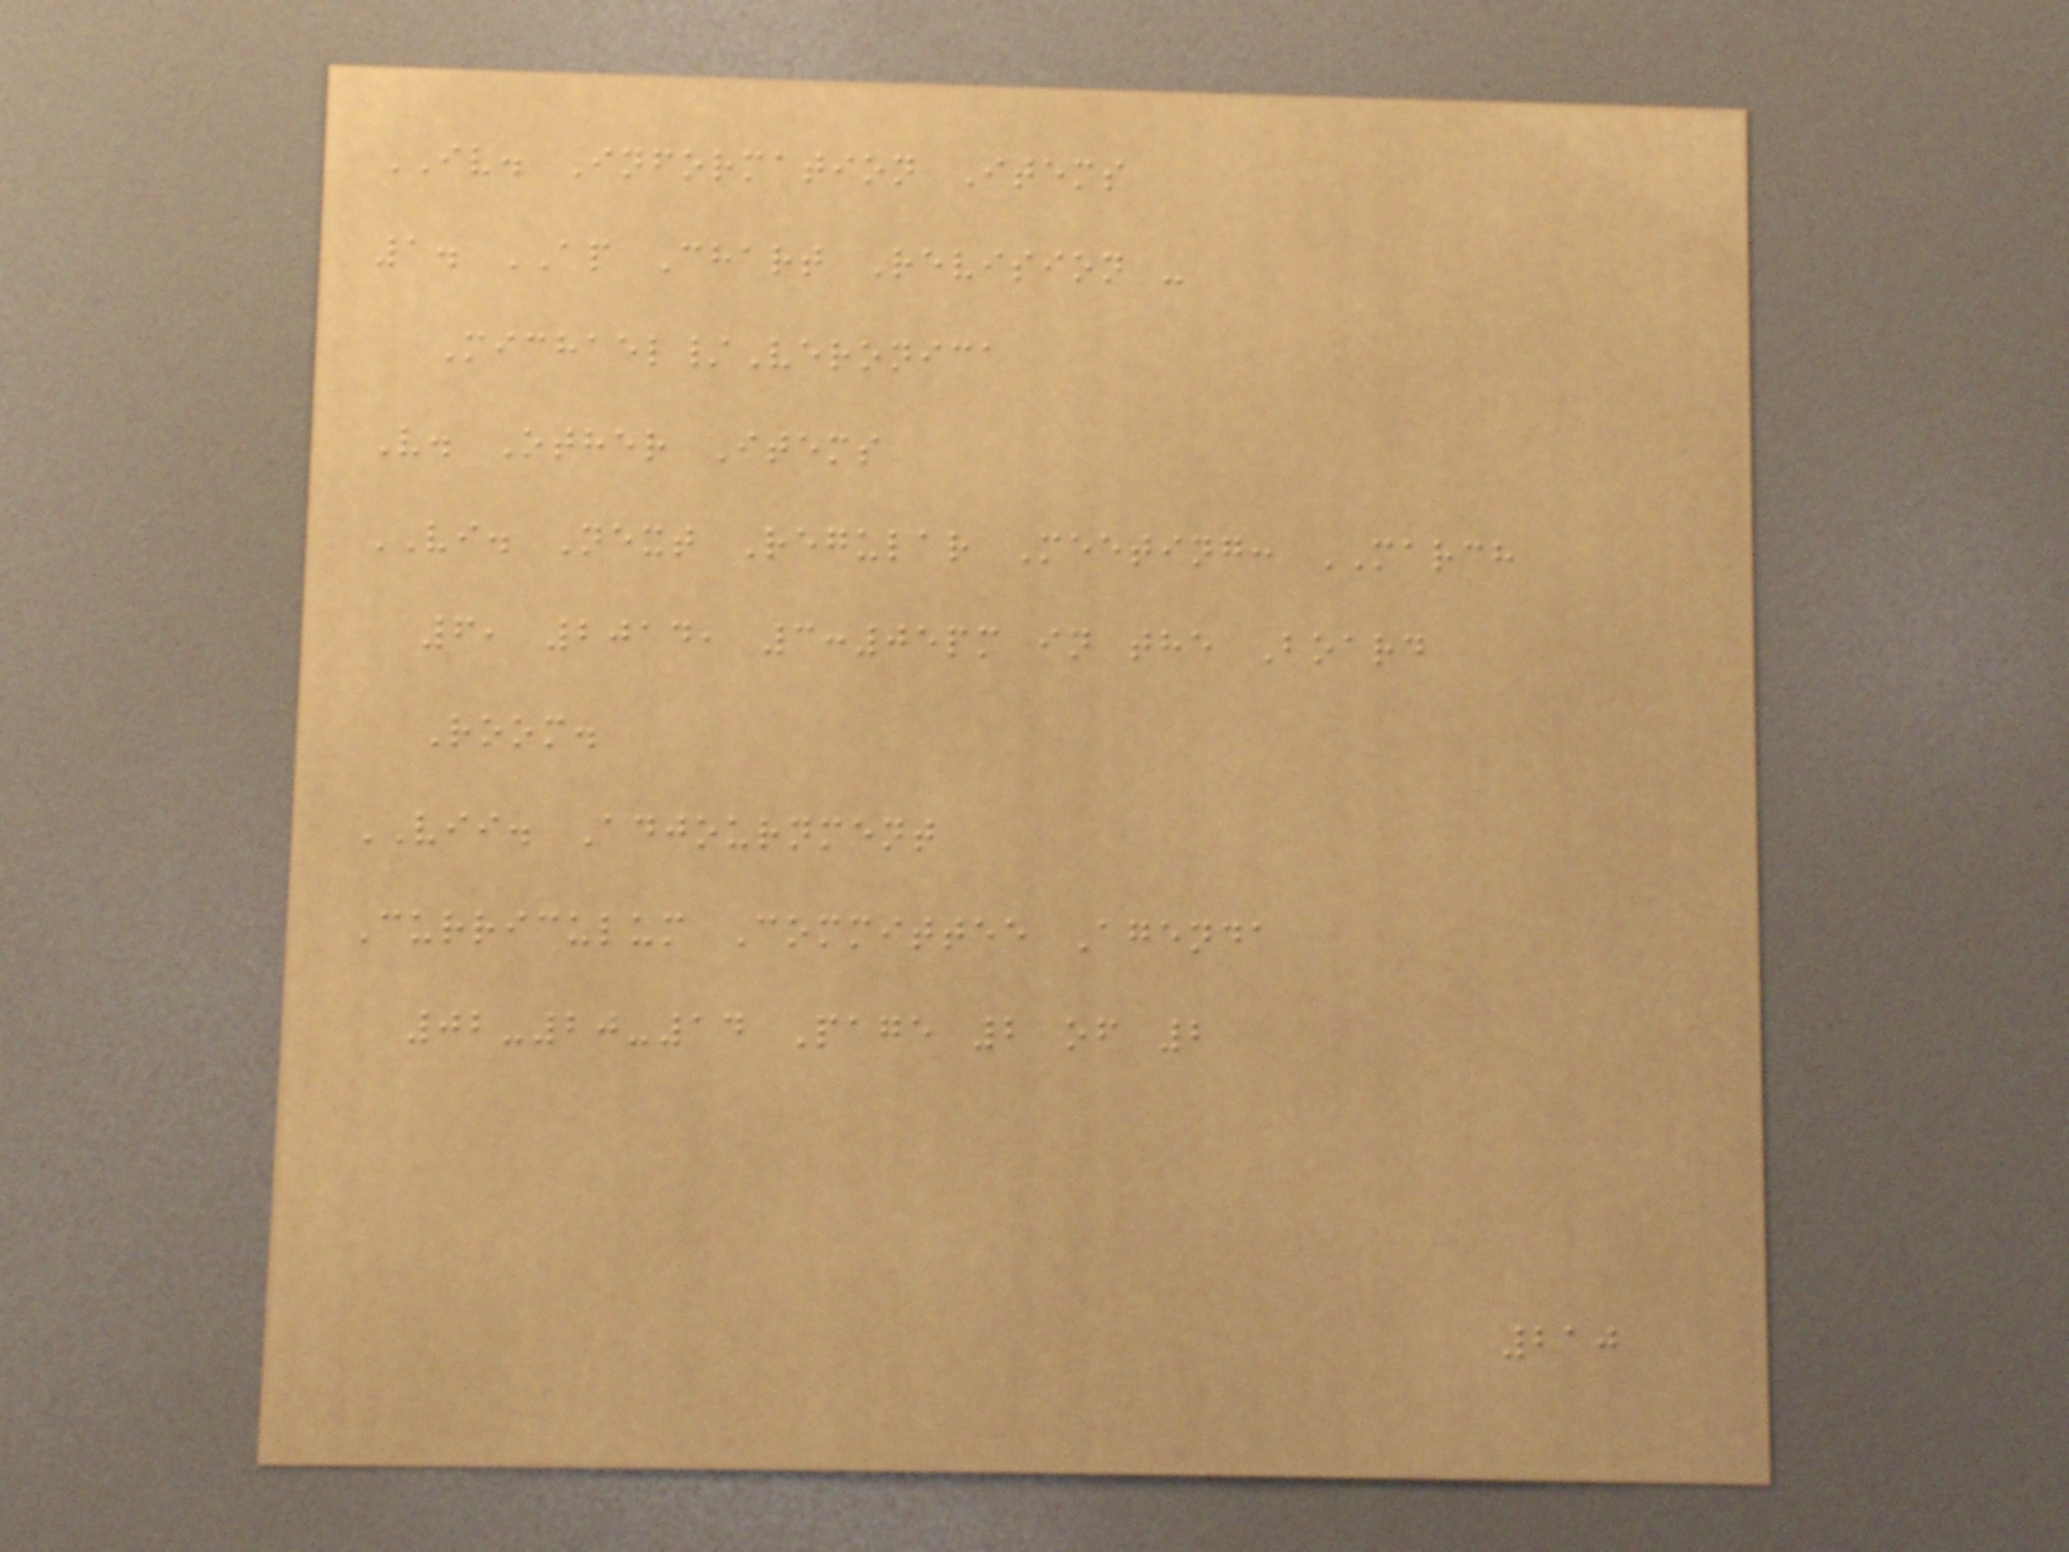IV. Information Items
1. AP Chart Revision -
Michael/Veronica
V. Other Items
VI. Next Regular Meeting: MARCH
6, 2014, 3:05pm in the Board
Room.
VII. Adjournment
Curriculum Committee Agenda
02-20-14 Page 2 of 2
210
